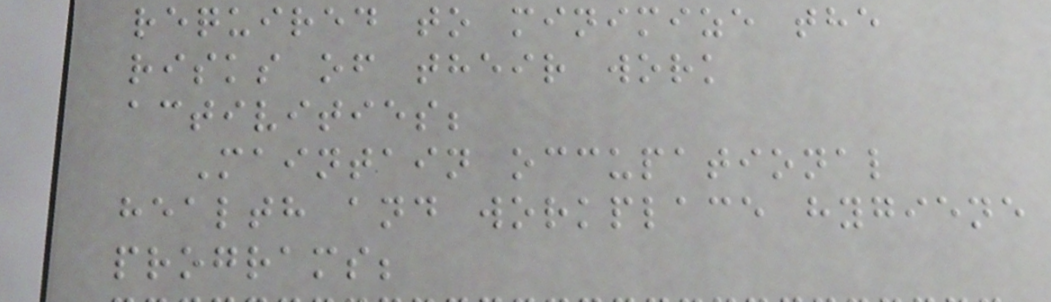required to minimize the
risks of their work
activities;
Maintain occupational
health and workplace hygiene
programs;
